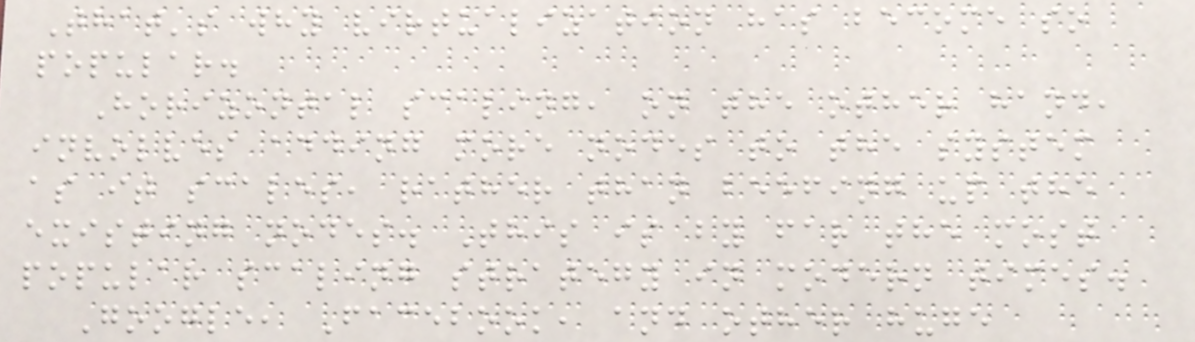That's why virtualization has become so
popular.
Horizontal scaling, on the other hand,
involves adding more nodes to the system
as it scales, rather than beefing up the
existing nodes. This is by far the most
popular scaling strategy in modern times.
Google, Facebook, and other huge
